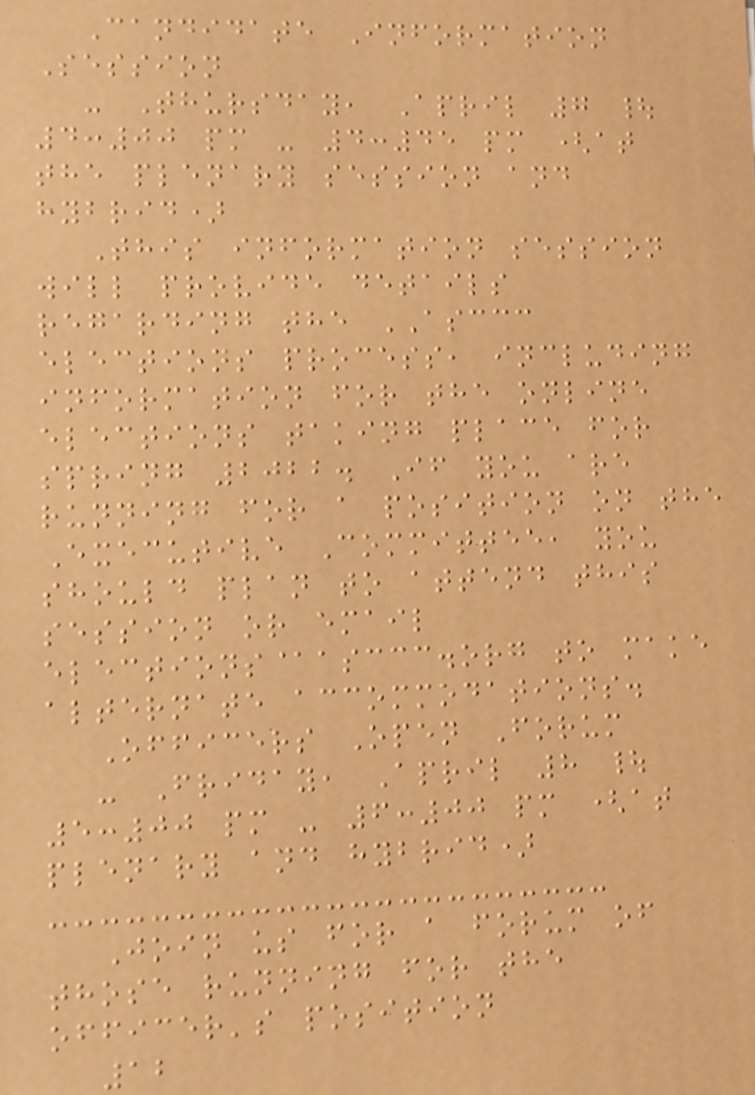Candidate Information
Session
- Thursday, April 7 |
4:00 pm - 4:45 pm (at
the plenary session and
hybrid)
This information session
will provide details
regarding the ASCCC
elections process, including
information for the online
elections taking place for
spring 2022. If you are
running for a position on the
Executive Committee, you
should plan to attend this
session or email
elections@asccc.org to make
alternate accommodations.
Officers Open Forum
- Friday, April 8 |
5:00 pm - 6:00 pm (at
plenary and hybrid)
Join us for a forum of
those running for the
officer's position
12
